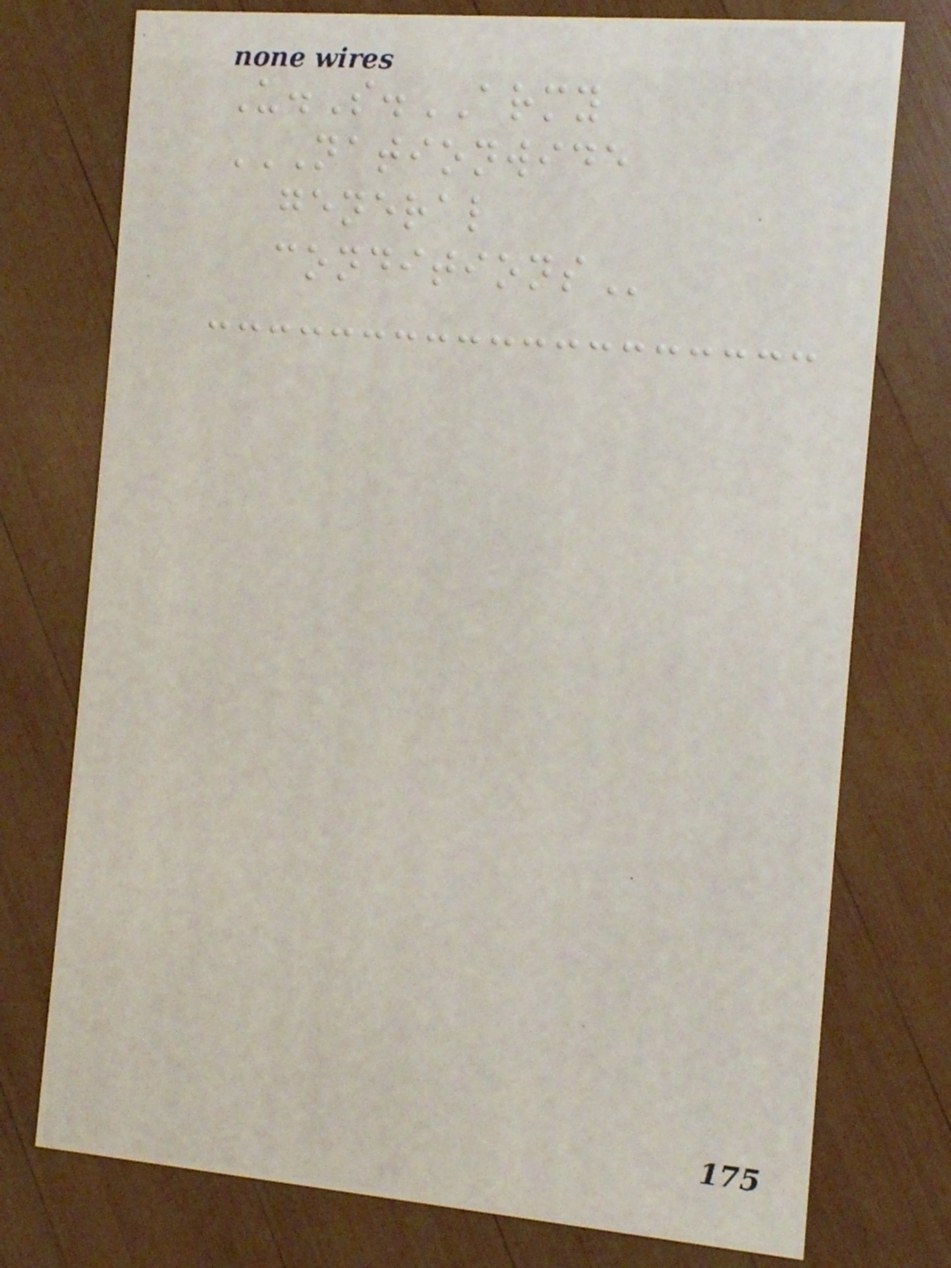U.S.ARMY
NATIONWIDE
GENERAL
CONDITIONS
